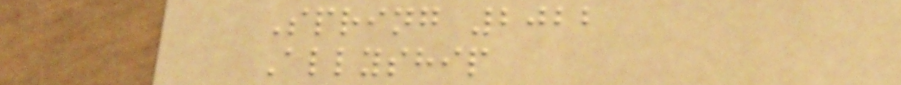Spring 2022
Allyship
